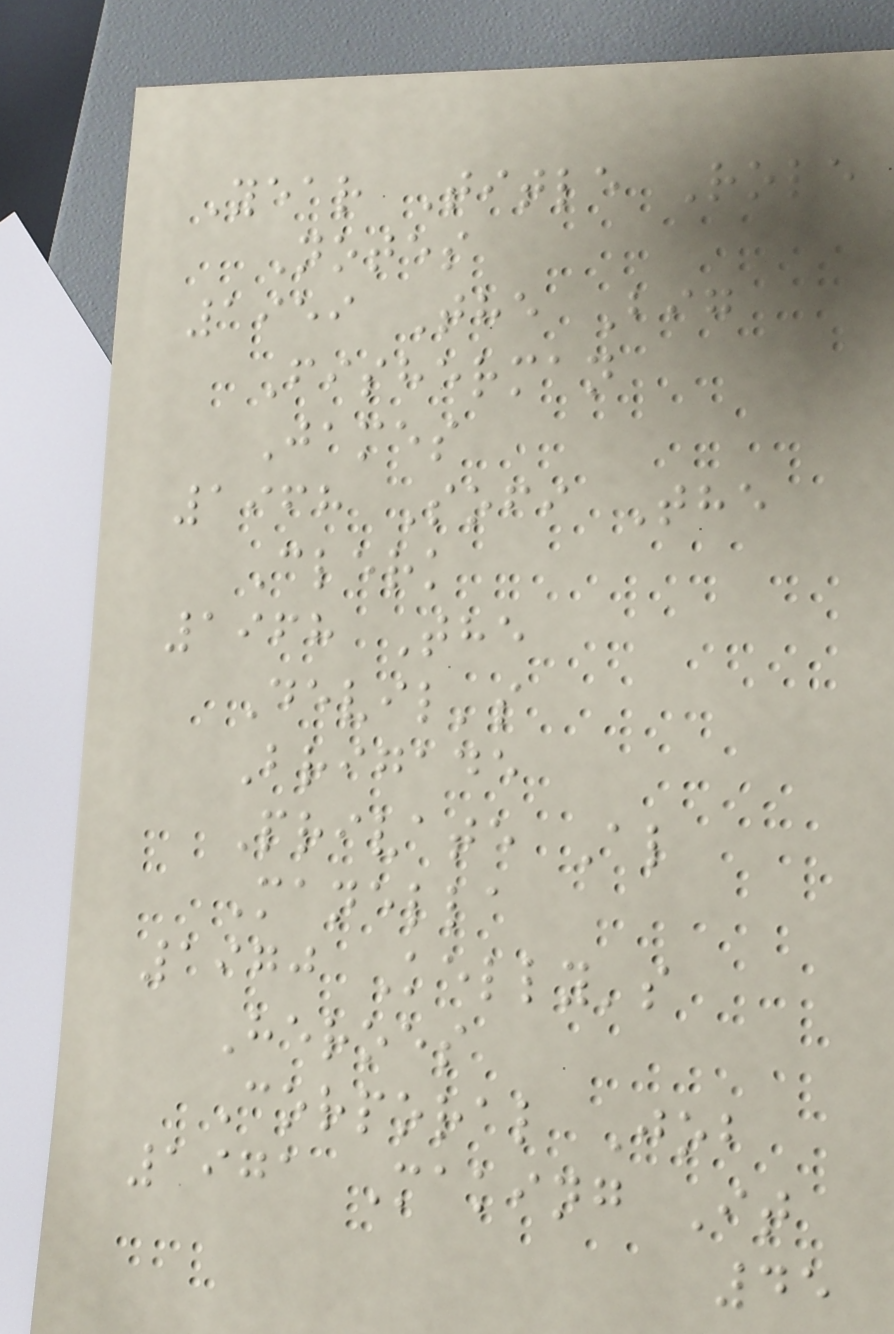Year Title Role
Notes
1959 The Big
Fisherman
James
1968 Sofi The
Clerk
1968 The
Devil's
Brigade
Private Al
Manella
1970 Kelly's
Heroes
Corporal Job
1971 Making It
45
